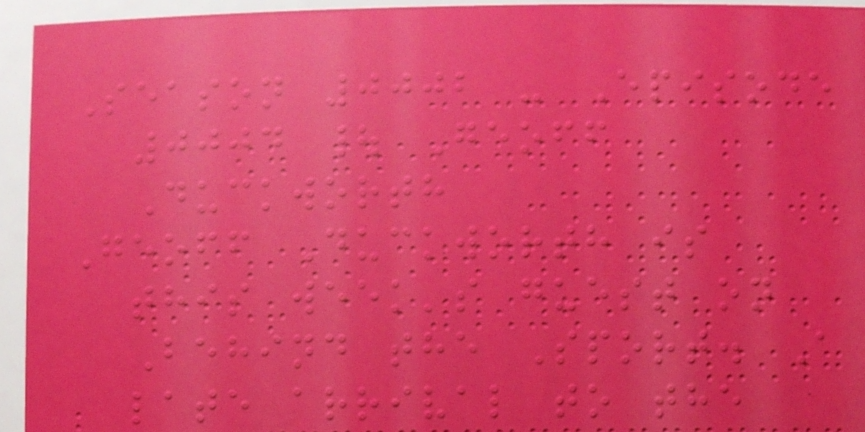Season 0002 - Episode
0004 | Geoff
Duckworth
Geoff Duckworth is
this week's guest on
Behind the Sport. A
late arrival to the
